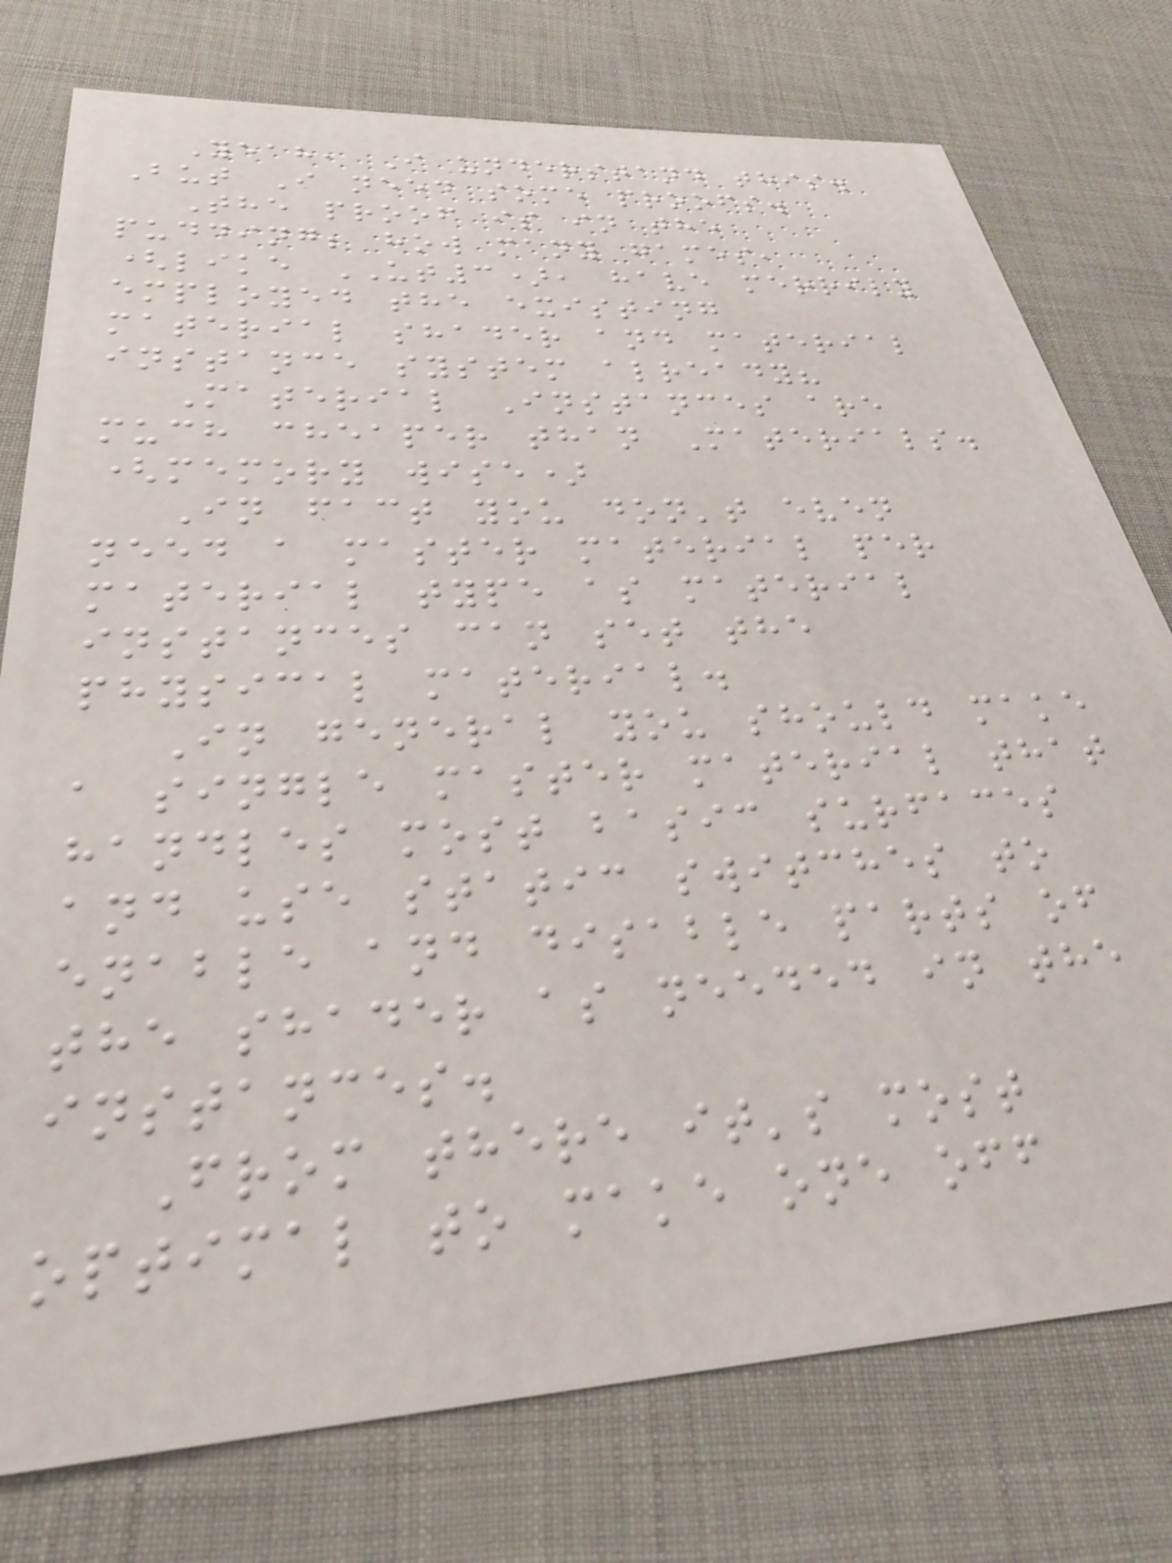Yeah, I understand this.
But I need some proofs.
The proof is in the
pudding; how many games,
(like UT3), have merrily
employed the existing
material shader and material
instance system already?
Material Instances are
much cheaper than Materials.
(memory wise)
In fact you don't even
need a master material per
material type as material
instances can set the
physical material.
In general you should make
a single master material that
handles most basic surfaces
and use static switches to
enable and disable parts of
the shader as needed in the
instances.
From there it's most
optimal to make one off
